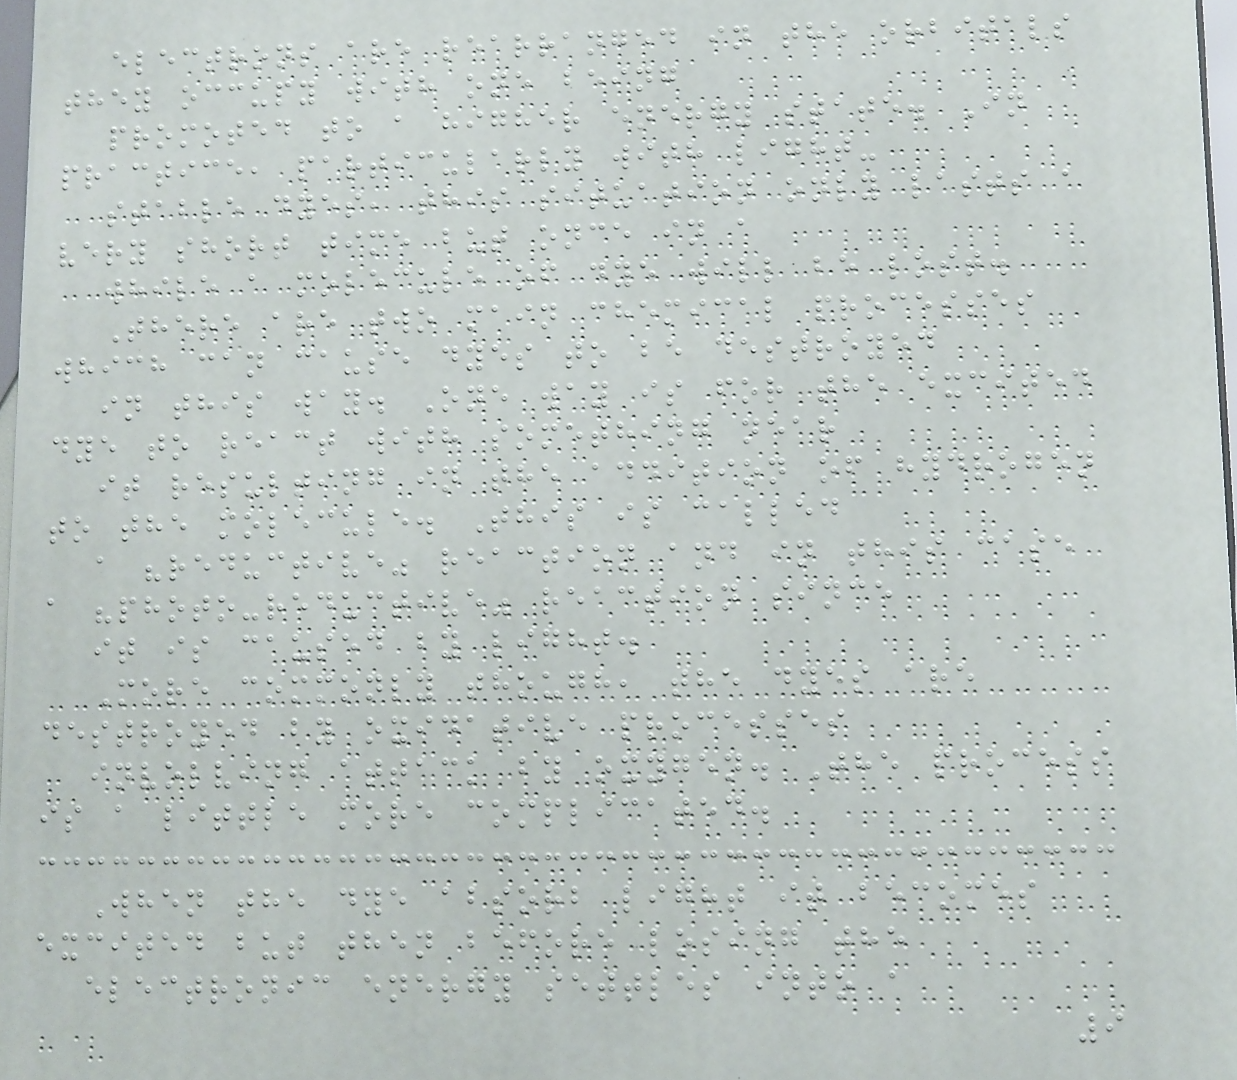electrons are rearranged in the orbitals
they occupy with one being
promoted to a higher energy state. In
practice, particularly with light-
stable dyes, this situation only lasts a
very short time but once in a
while a molecule of dye will be lost.
There are two main chemical processes
which can cause dyes to be destroyed
in this way. One way is for the excited
dye to react with something near
it resulting in the addition of hydrogen
to the molecule. This is called
a "reductive" reaction and in this case
a "photo-reductive" reaction since
it is caused by light.
More commonly though, the dyes are
destroyed by oxidative processes
involving attack by oxygen. The process
is a little more complicated.
When the dye absorb light it becomes
excited but then before losing the
electronic energy settles into a
9
